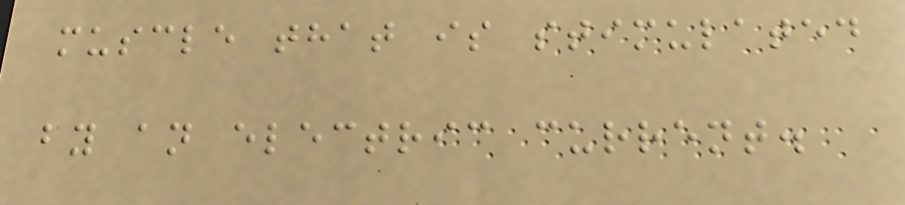muscle that is stimulated
by an electric current.
